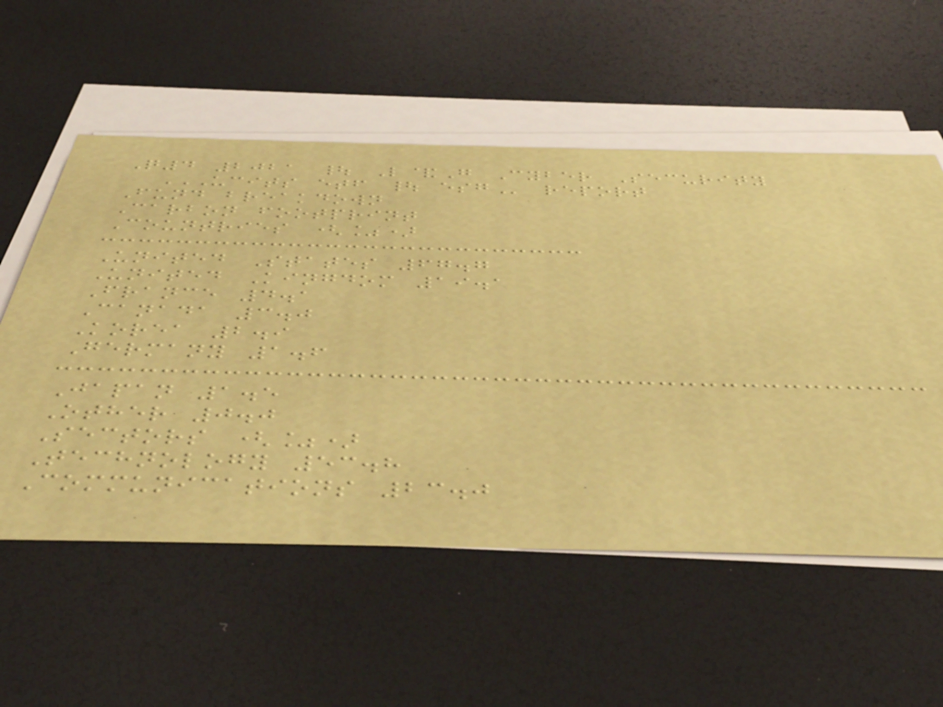Q4 2021 | L&G Cyber Security
UCITS ETF | ESG report
Fund breakdown
Carbon footprint
Countries (%)
United States 67.7
United Kingdom 19.1
France 4.1
Canada 3.0
Korea 2.9
Germany 1.6
Japan 1.5
Other 0.0
Sectors (%)
Technology 53.8
Communications 23.0
